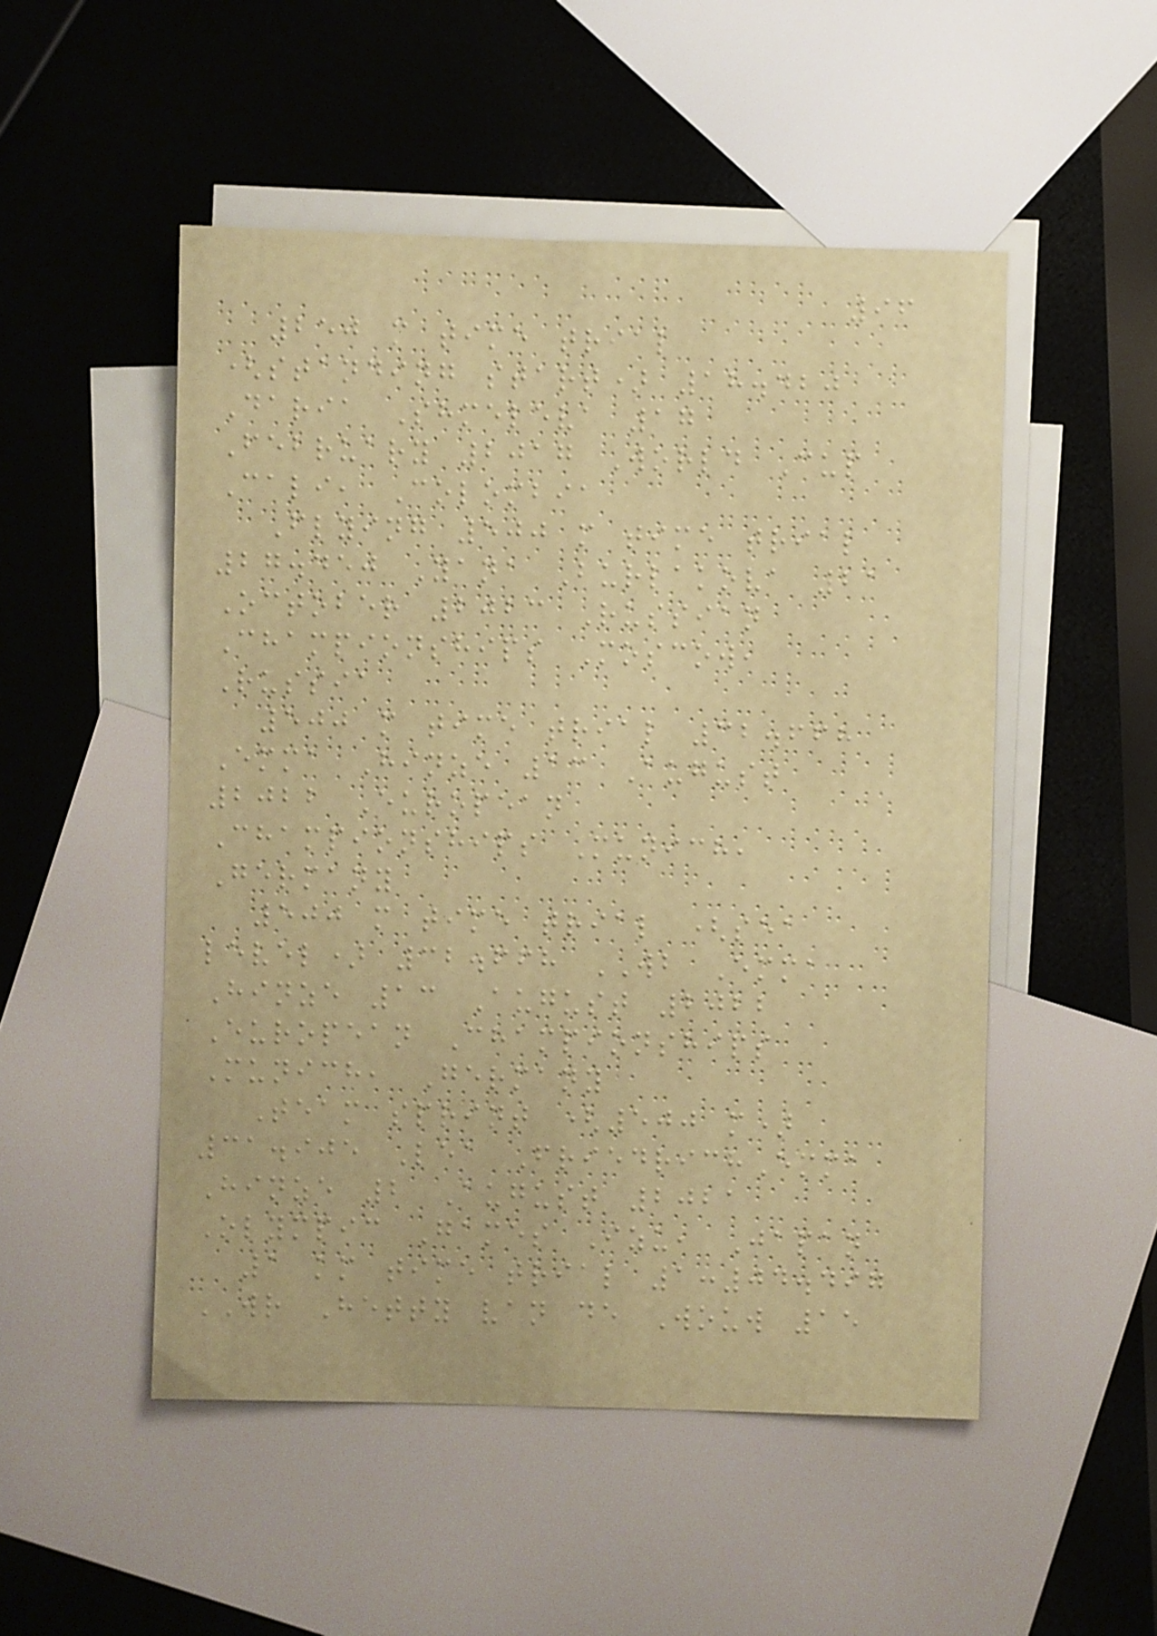96
250 m time trial
(standing start) 18.420
Daria Shmeleva 17
February 2017 World Cup
Cali, Colombia
Flying 500 m time trial
27.450 Yana Burlakova 21
October 2023 Russian
Championships Moscow,
Russia
500 m time trial 32.668
Emma Hinze 13 August
2022 European
Championships Munich,
Germany
500 m time trial (sea
level) 32.668 WB Emma
Hinze 13 August 2022
European Championships
Munich, Germany
Team sprint (500 m)
31.905 Lea FriedrichEmma
Hinze 2 August 2021
Olympic Games Izu, Japan
1 km time trial 1:04.497
WR Hetty van de Wouw 15
